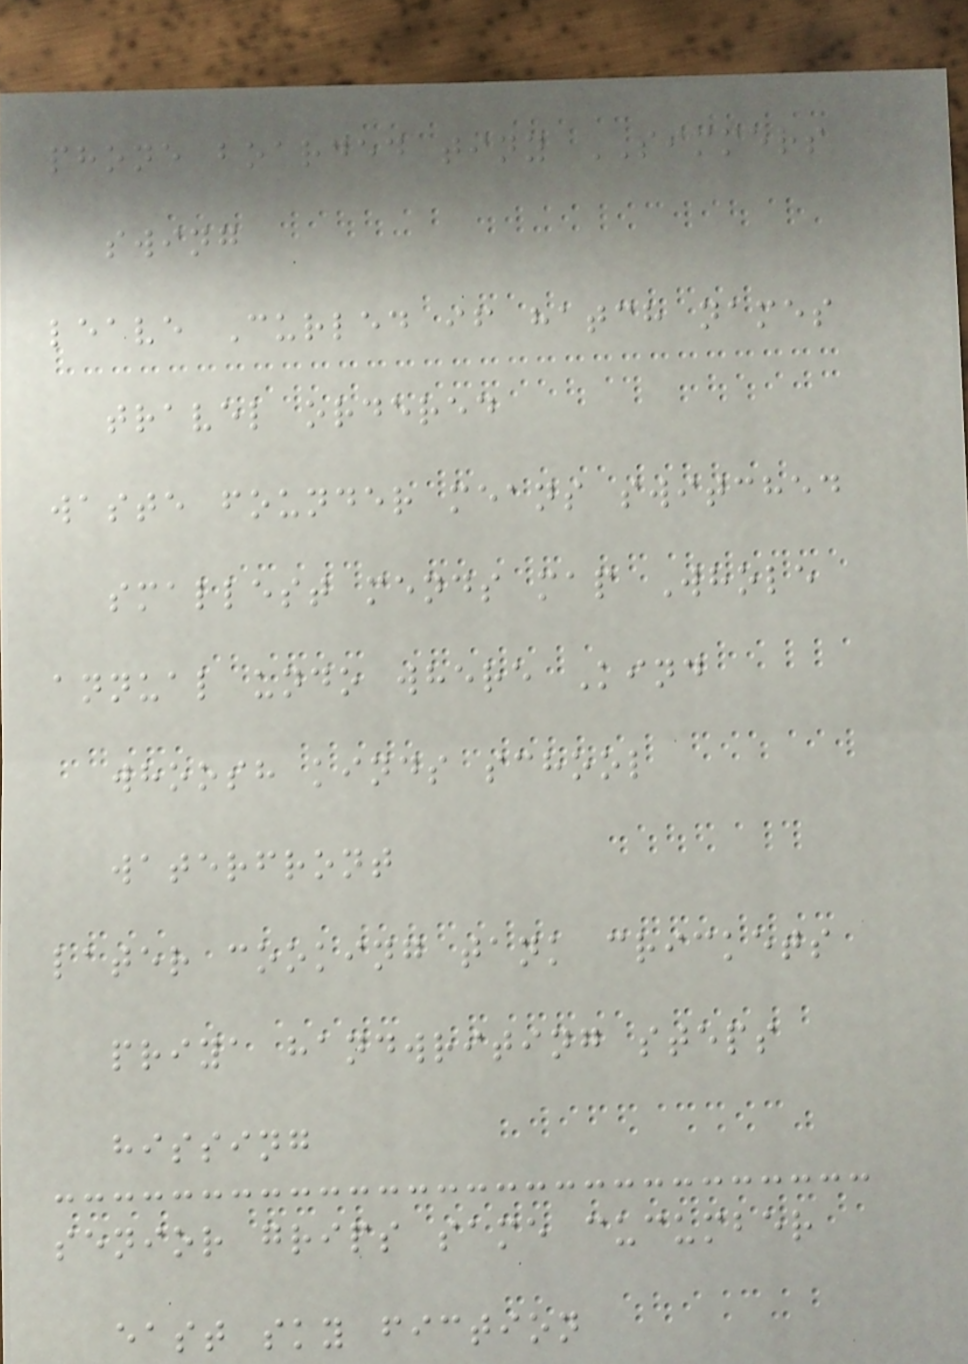phone boarded tiny SIMMERS
swing
leave Curled if hatch names
travel ordered
waste founder means switched
smallest mends map Whole
annual undo where Kind
whoosh kinds school
waterfront
later cooking tank crickets
priya handwriting steps
hissing
senior grips same cucumber
east sky fiction
